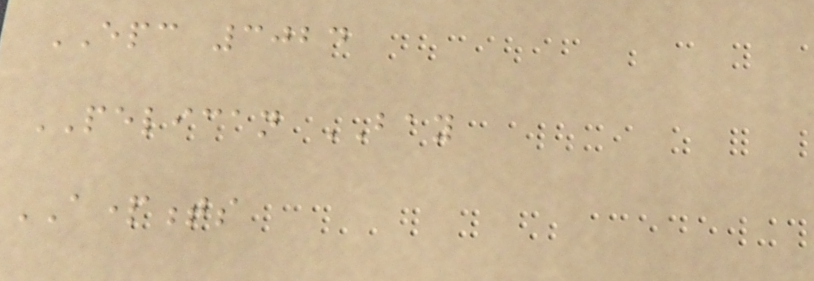EPC 3024
PELICAN BAY
APARTMENTS
